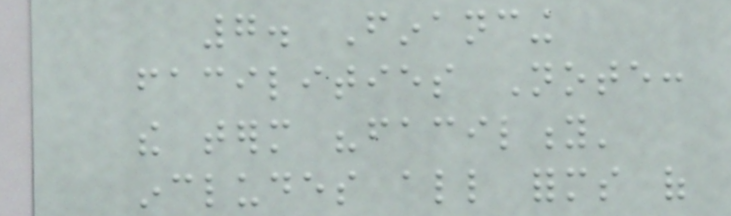7. Financing
facilities Note:
the term "facility'
includes all forms of
